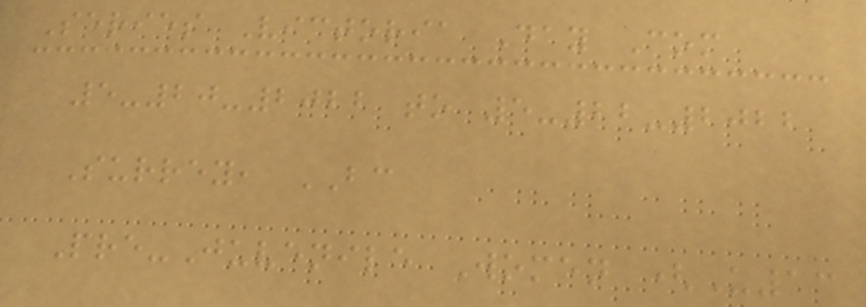Series Victoria Day Com
5-20-2022 to 5-22-2022
Surrey, BC
Pre-Juvenile Women (U13
